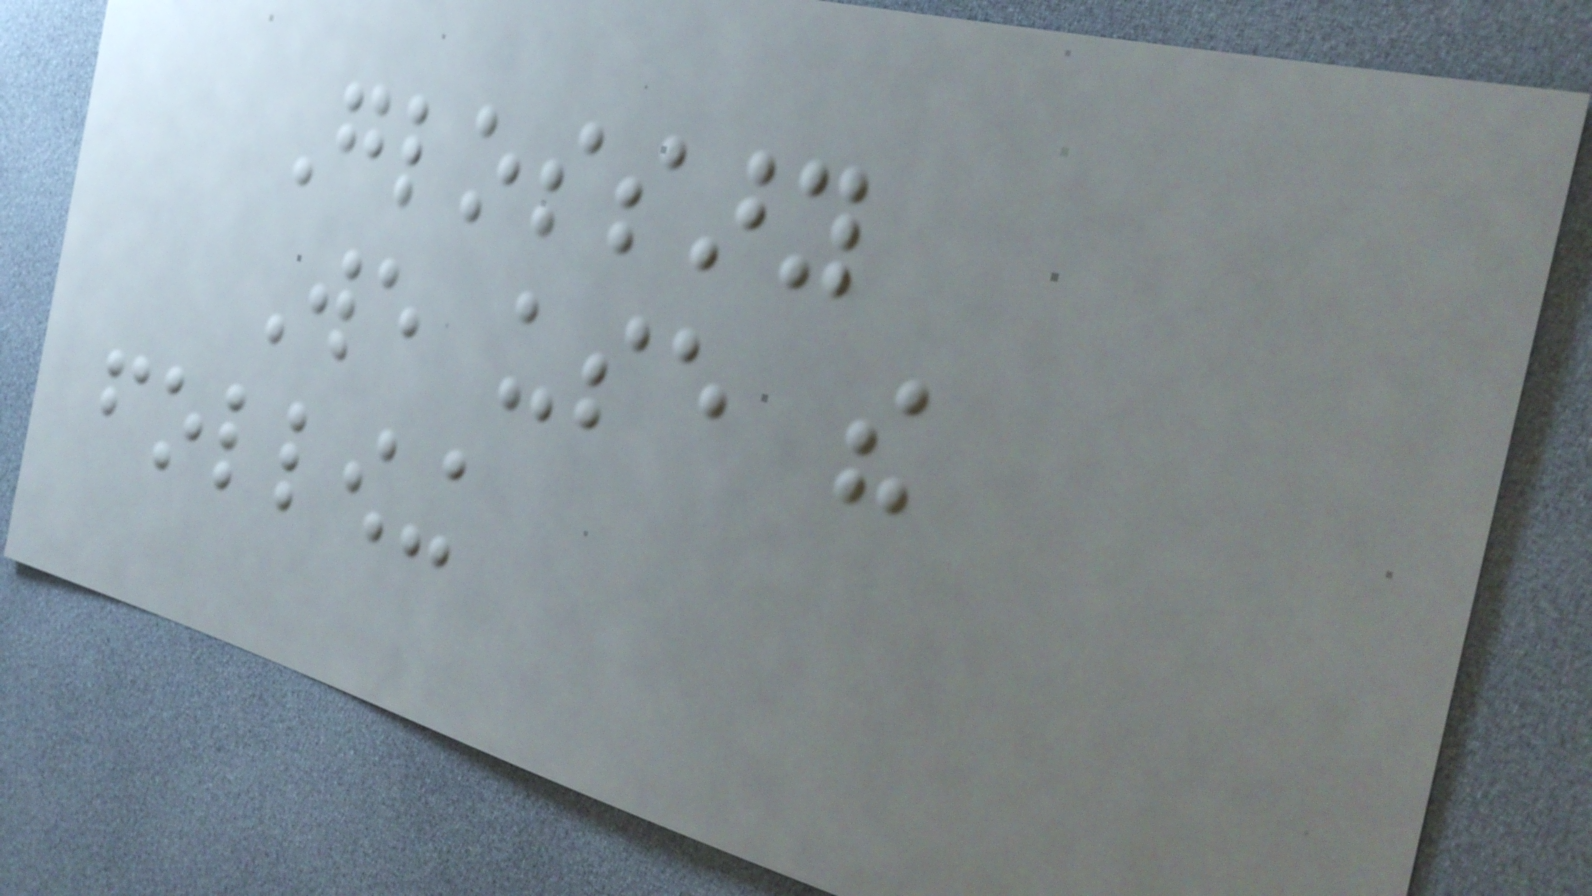Glossary
We use the
following
